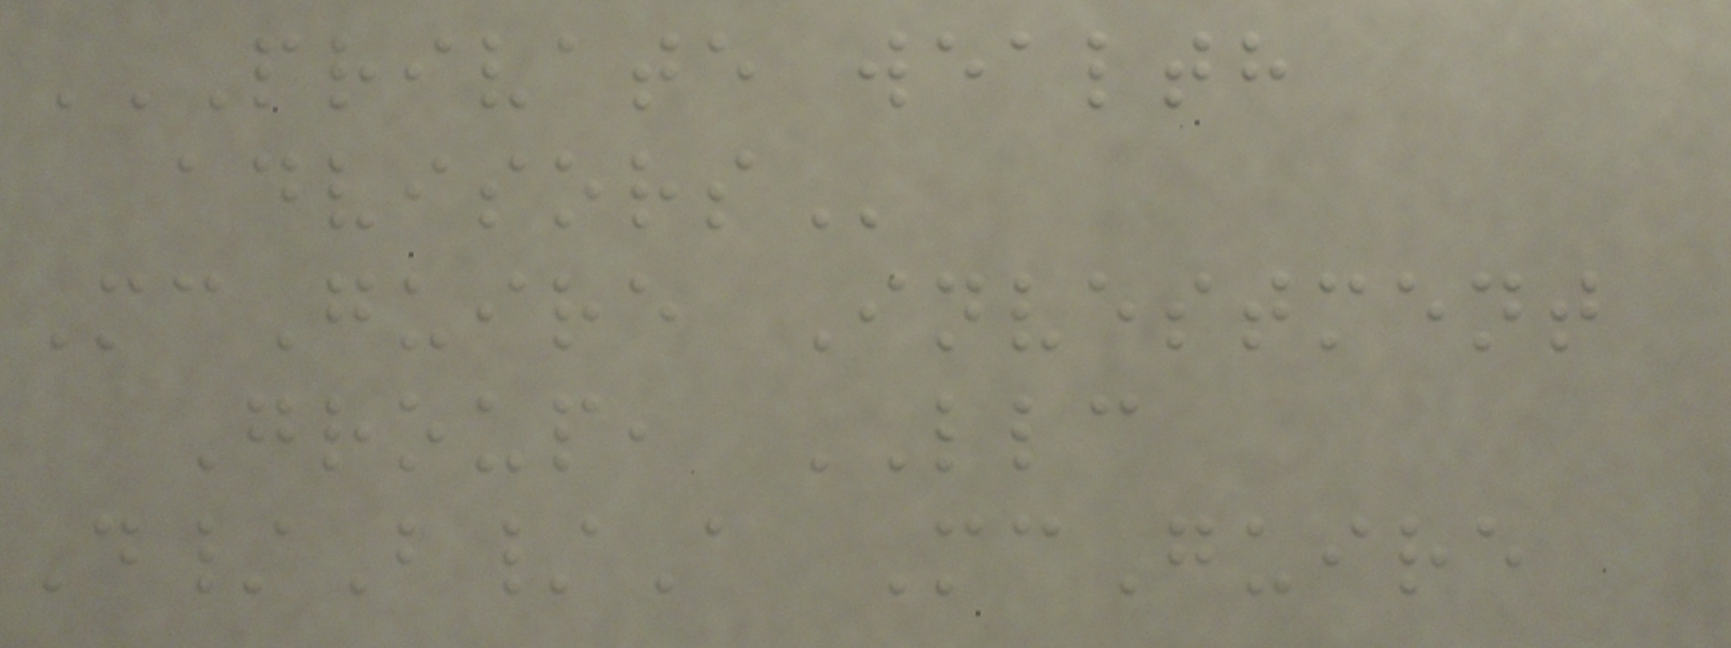PRIVATE WEALTH
ADVISORS
McGuire Investment
Group, LLC
D/B/A McGuire
